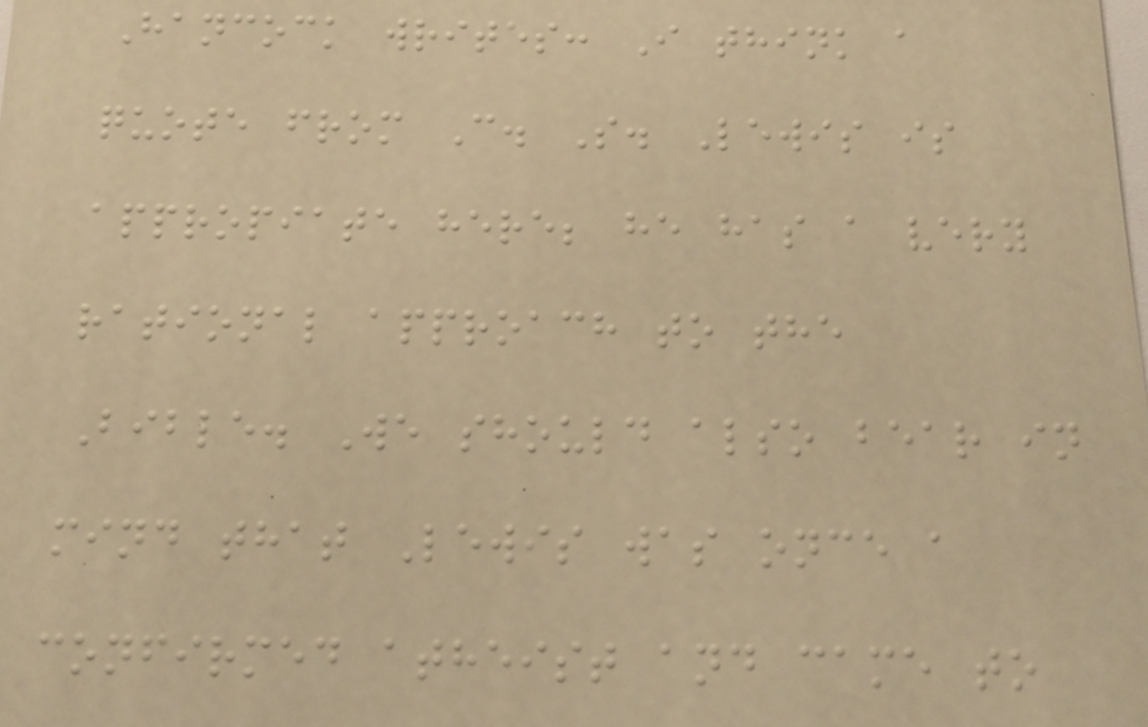Hancock writes: I think a
quote from C. S. Lewis is
appropiate here; he has a very
rational approach to the
Bible. We should also bear in
mind that Lewis was once a
confirmed atheist and came to
